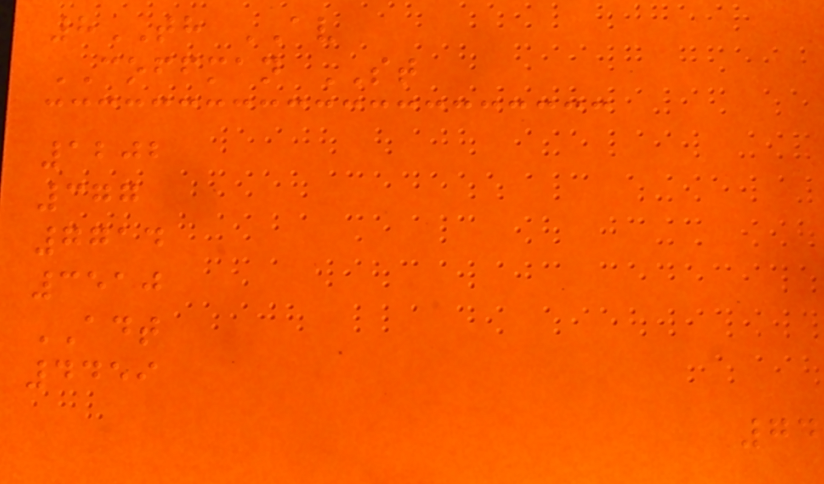8TH AV
COFFMAN ST
1202
377
7714
3510
ADT
4459
74
